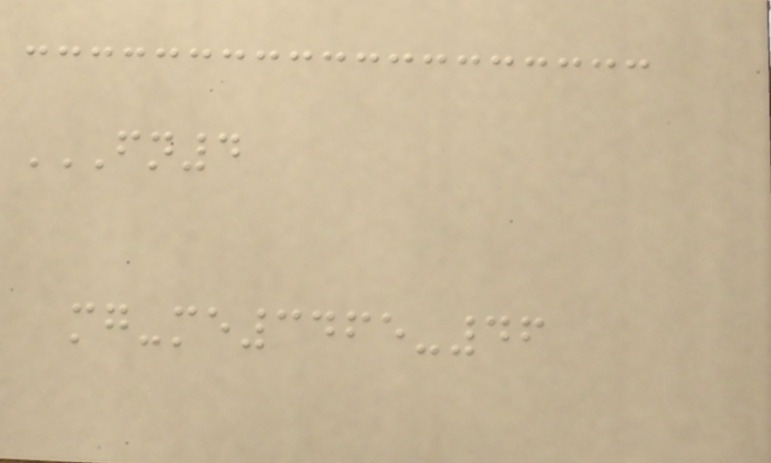FN4
MG-ME3465-46
